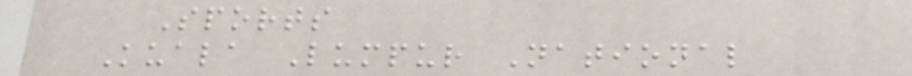Sports
Kuala Lumpur National
